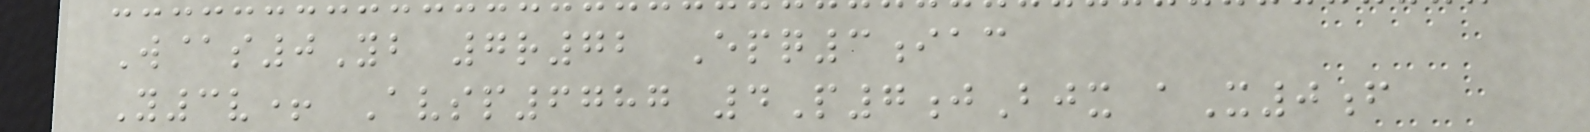W@s0Yb 7r72 Epq3iac
Y3v+ Avsp6787 4P7jBjx aX0f
